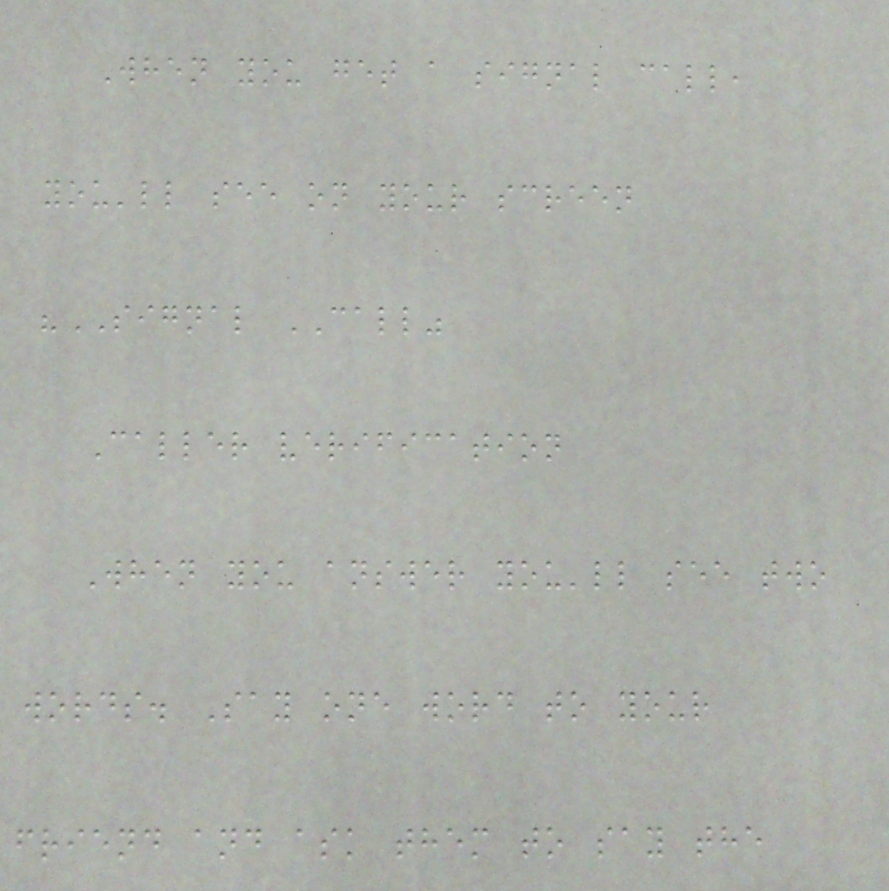When you get a signal call,
you'll see on your screen
"SIGNAL CALL"
Caller verification
When you answer you'll see two
words. Say one word to your
friend and ask them to say the
